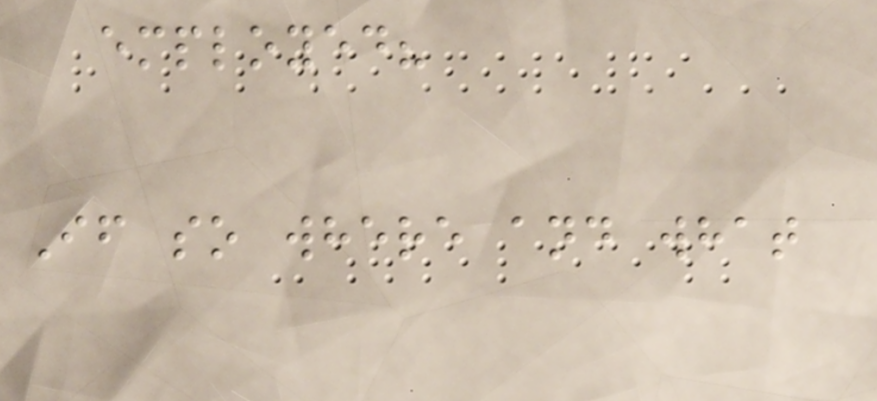employed?
If so where and what
